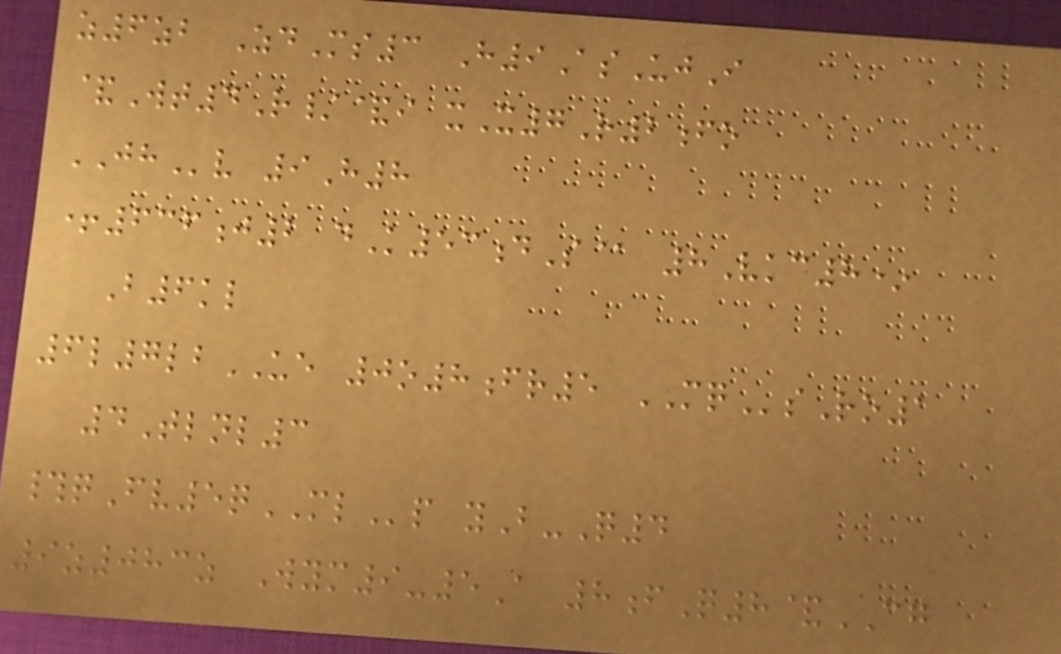z6zb ZdMs3 H9AsUjI
&Wt4R/&i xX7R2fo
JHv 9H8
+636j2 dK53dS@ 8Vkc8*
B6kl
6l7lbUE 0o8fr5 MQsRo1
4Tlnl3
#qFv5qMLp yB-Q4
9z083z Wym9-5A 8fQ8&CG
